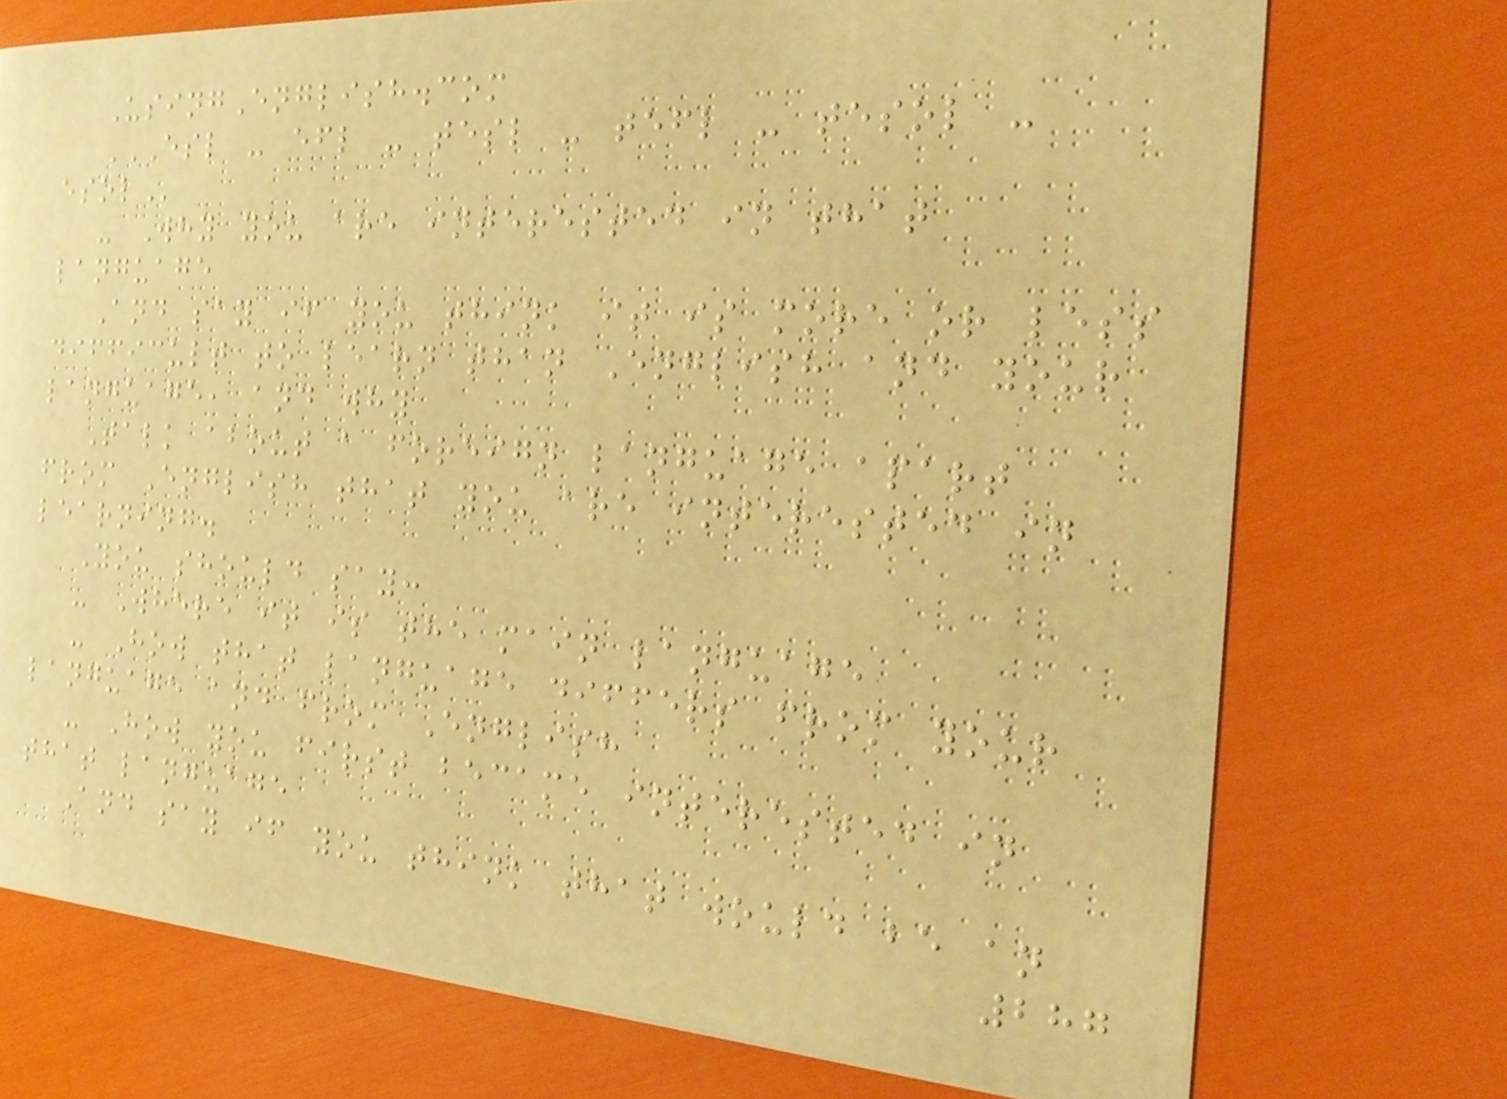UsingEnglish.com
ESL - EFL - TESL - TEFL - TESOL -
ESOL
- Why you are interested in that
language
And say if you think it is more or less
difficult to learn than English and your
language, and why
Talk about a foreign language apart
from English that you are interested in
learning.
You should say:
- Where it is the main language
- How that language differs from your
language and from English
- How you first became interested in
that language
And say if you think that would be an
287
